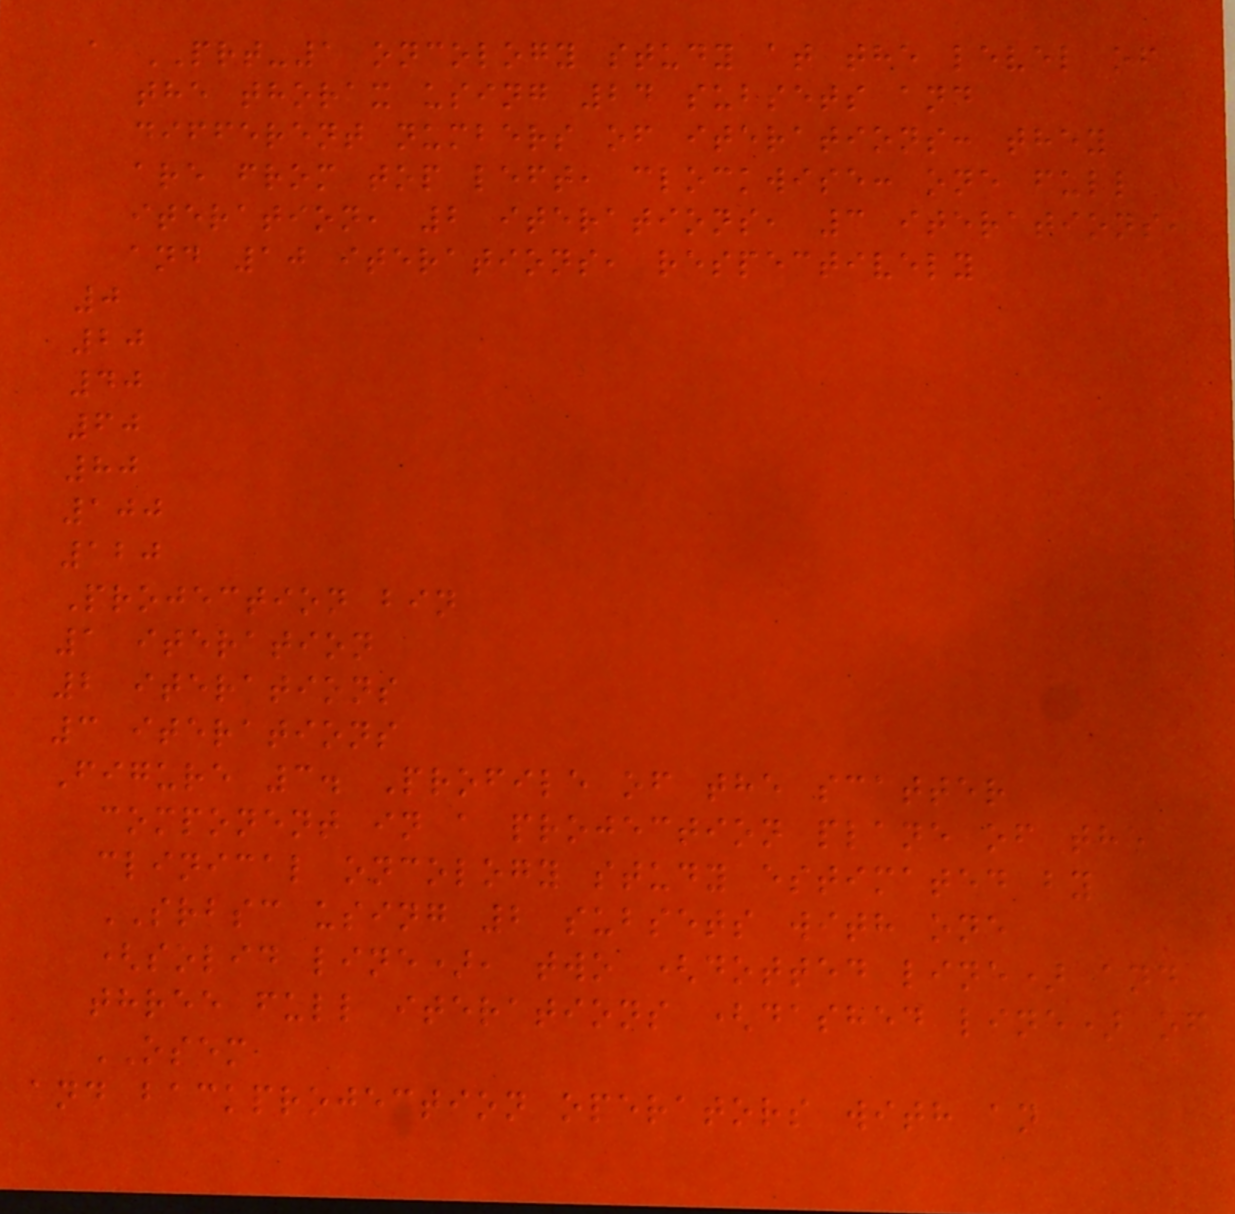a PRT-1 oncology study at the level of
the thorax using 24 subsets and
different numbers of iterations: they
are from top left, clockwise: one full
iteration, 2 iterations, 3 iterations,
and 10 iterations, respectively
0
20
40
60
80
100
120
Projection bin
1 iteration
2 iterations
3 iterations
Figure 3. Profile of the scatter
component in a projection plane of the
clinical oncology study estimated by
SRBSC using 2 subsets with one
(solid line), two (dotted line) and
three full iterations (dashed line) of
OSEM
and backprojection operators with an
